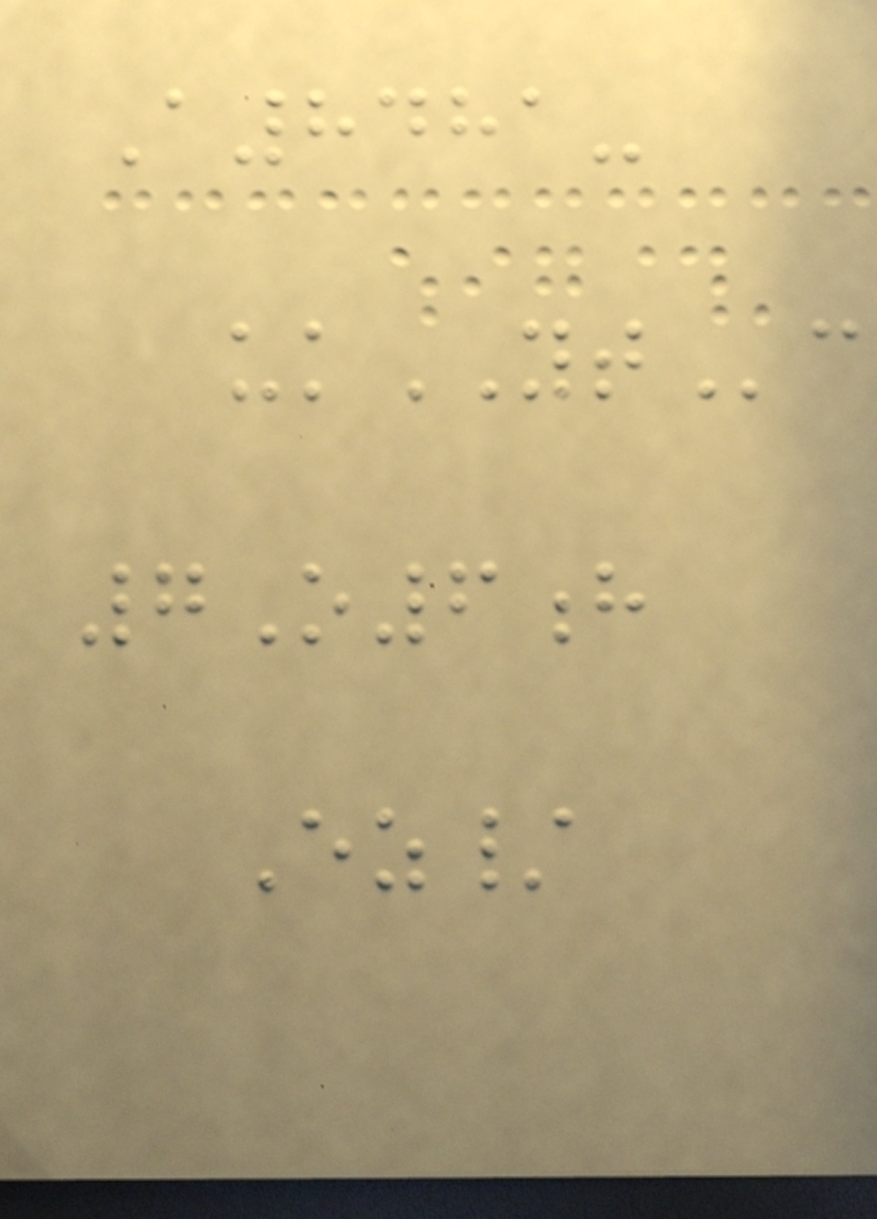A8481-
ukYTc
7O6h
Ez/
